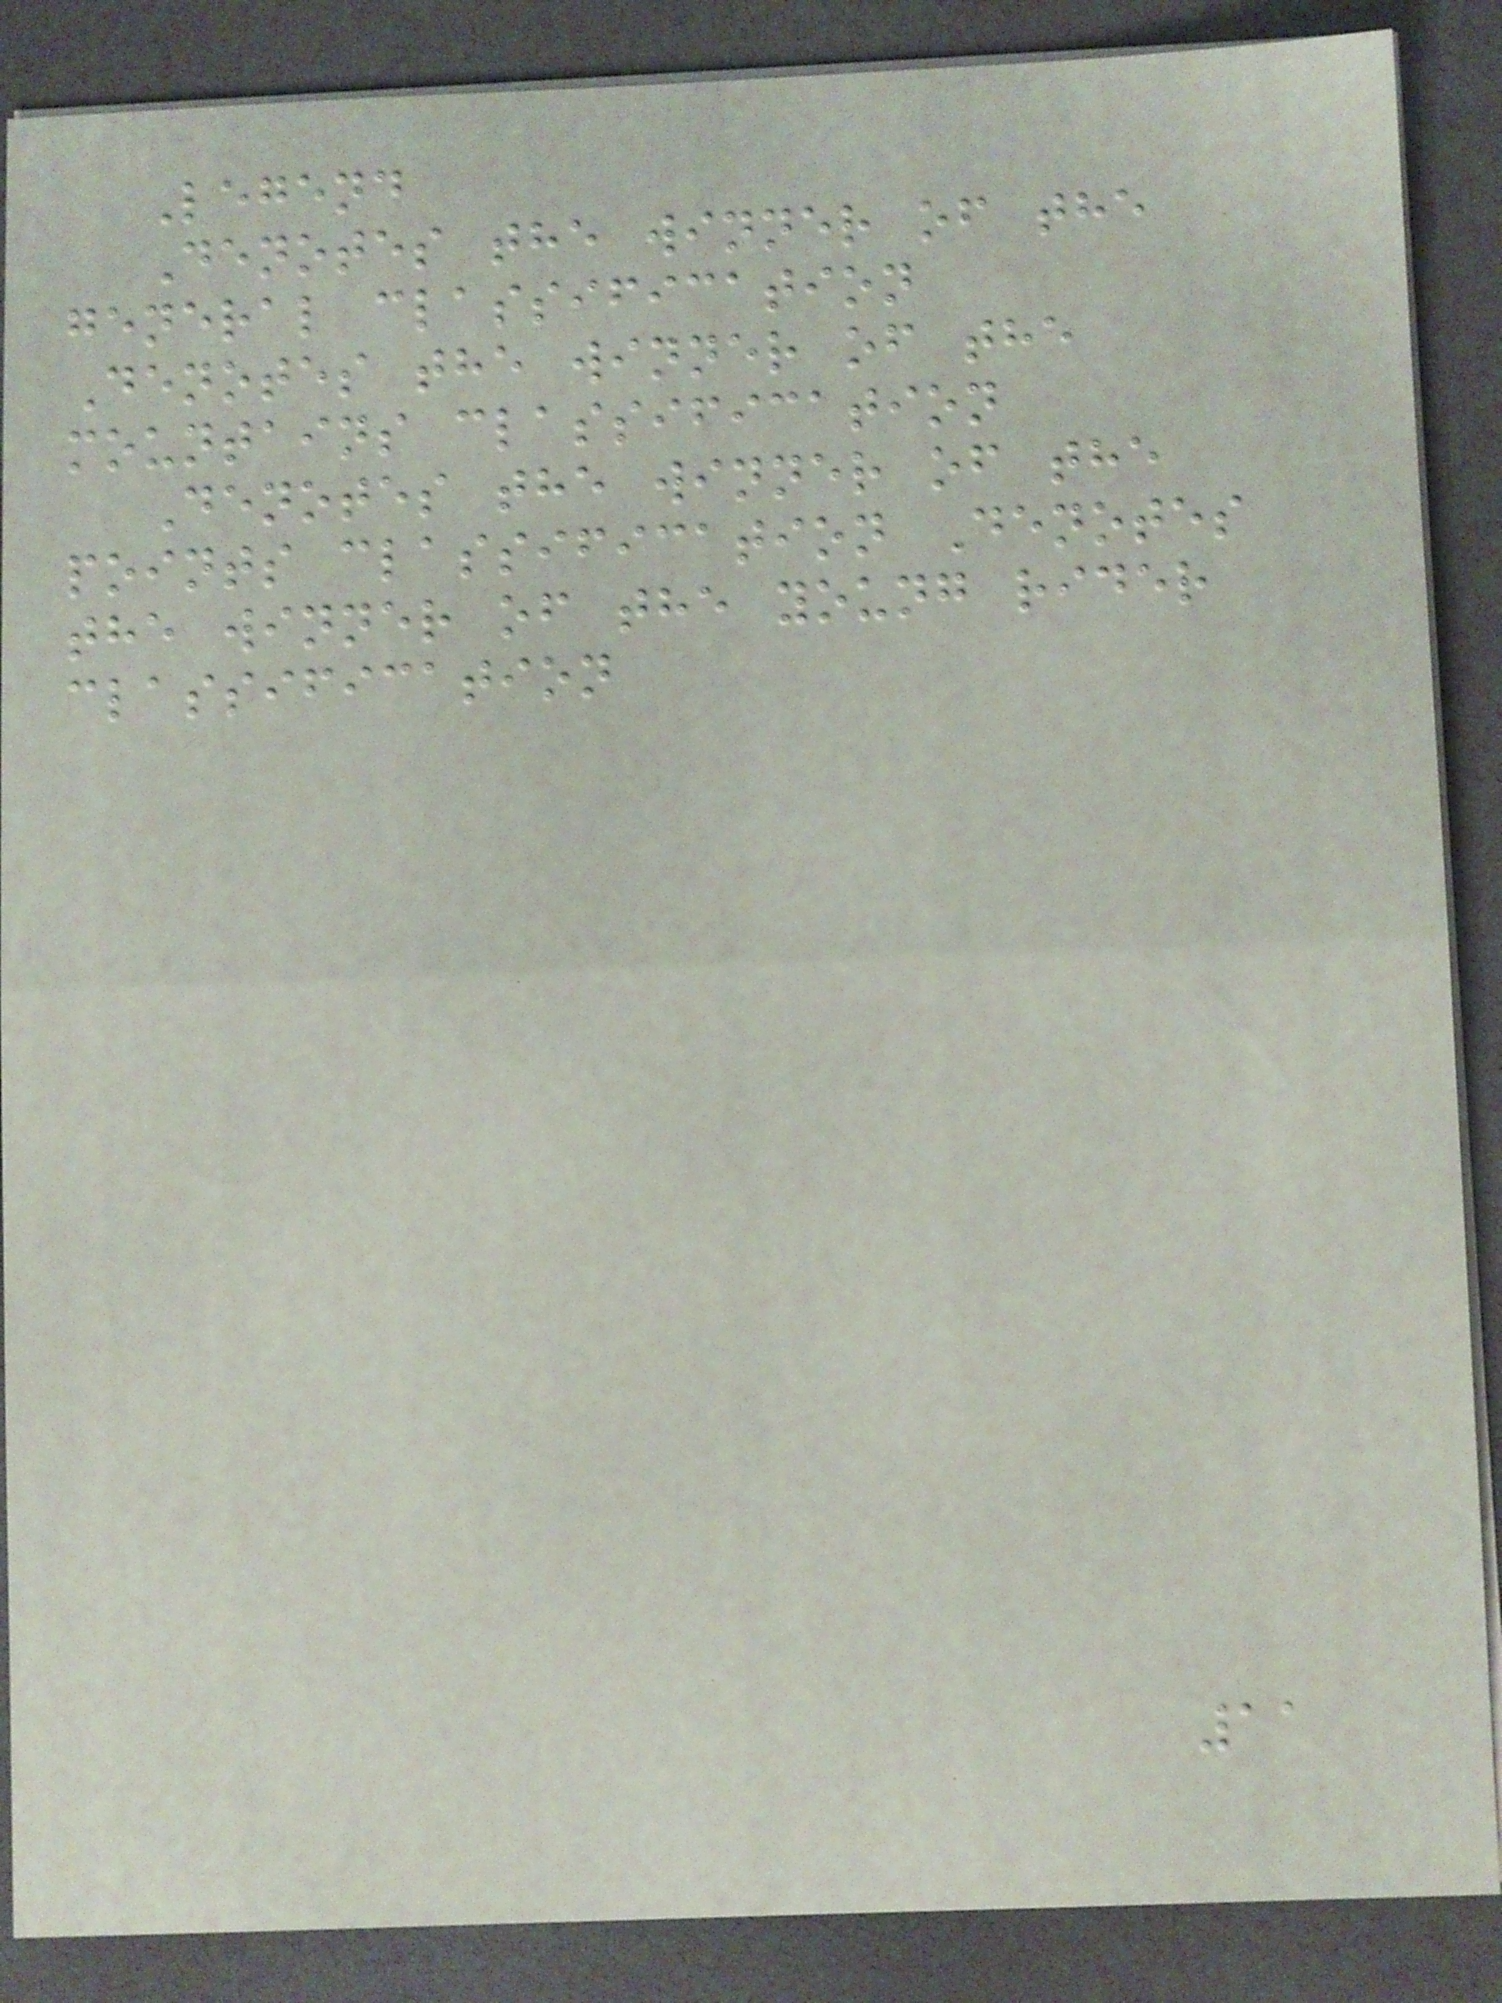Legend
Denotes the winner of the
general classification
Denotes the winner of the
mountains classification
Denotes the winner of the
points classification Denotes
the winner of the young rider
classification
11
